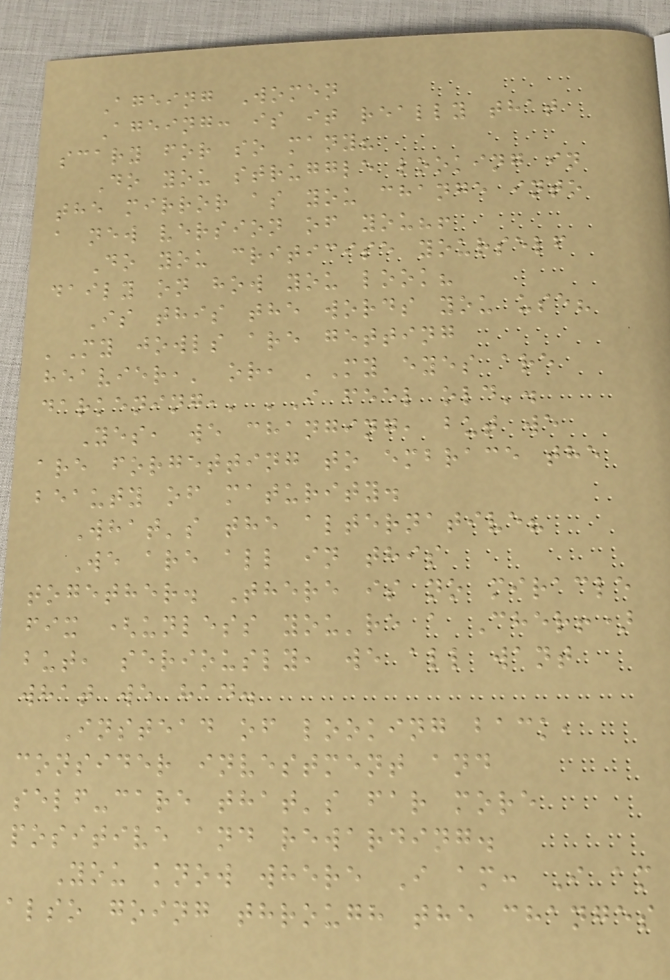Ageing Women
Ageing: is it really that
scary for so many?
Do you struggle looking in
the mirror as you change into
a new version of you?!
Do you criticise yourself
daily on how you look?
Is this the words you use?
'My jowls are getting
heavier,' or, 'My eyes are
darkening,' 'I feel old'.
Yes, we changing, but we
are forgetting to embrace the
beauty of maturity.
What's the alternative?
We are all in this
together. There is no miracle
fix (unless you're a Cher!)
but, seriously, we all want
what we had.
Instead of looking back,
consider investment and
self-care that's far more
positive and rewarding.
You know where I am: I am
also going through the changes
